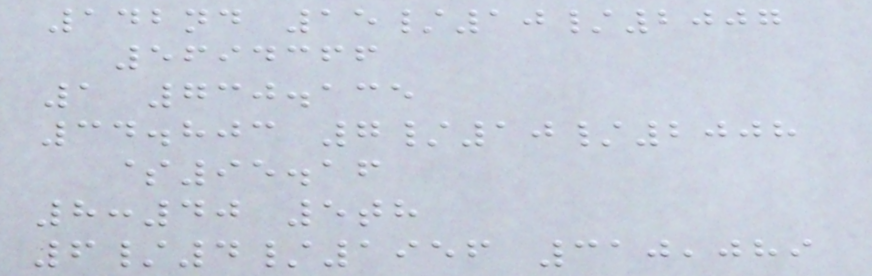142nd 15/10/2007
5694366
1 730.135
34.803 7/10/2008
$95.16
8:40 5th
6/4/1956 310,089
